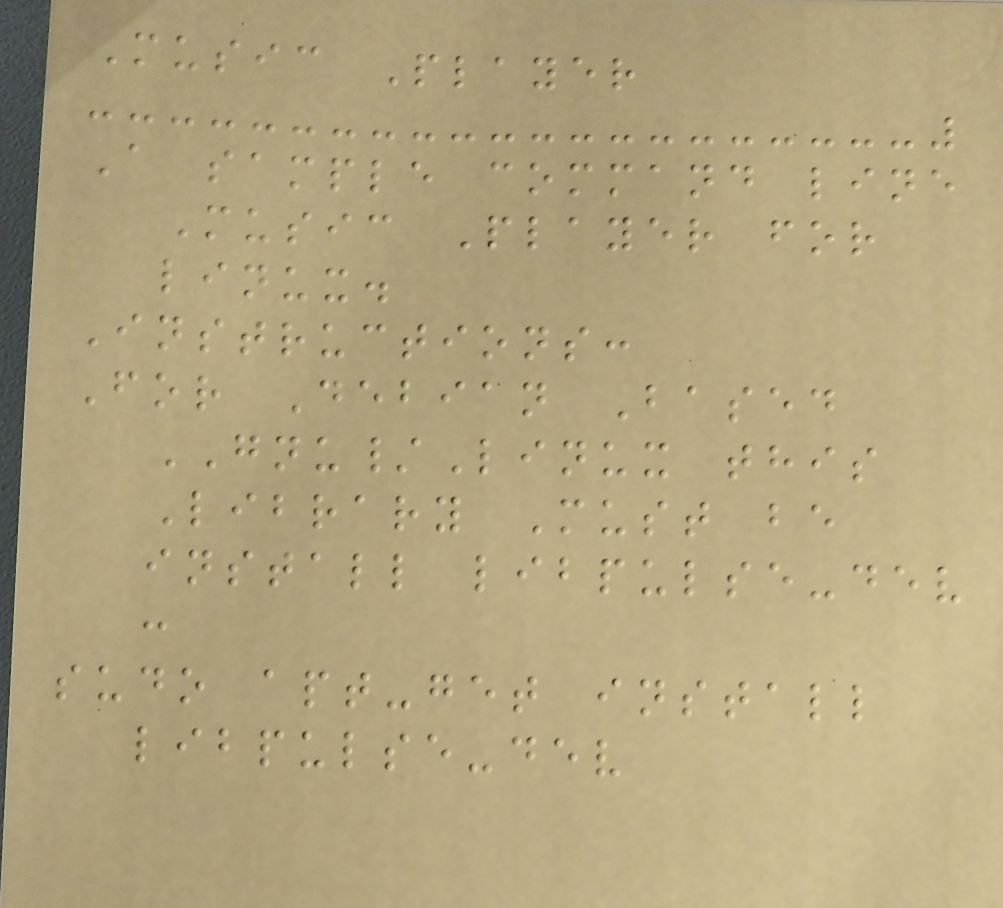Music Player
A sample command line
Music Player for
linux.
Instructions:
For Debian Based
GNU/Linux this
Library Must be
install libpulse-dev
:
sudo apt-get install
libpulse-dev
